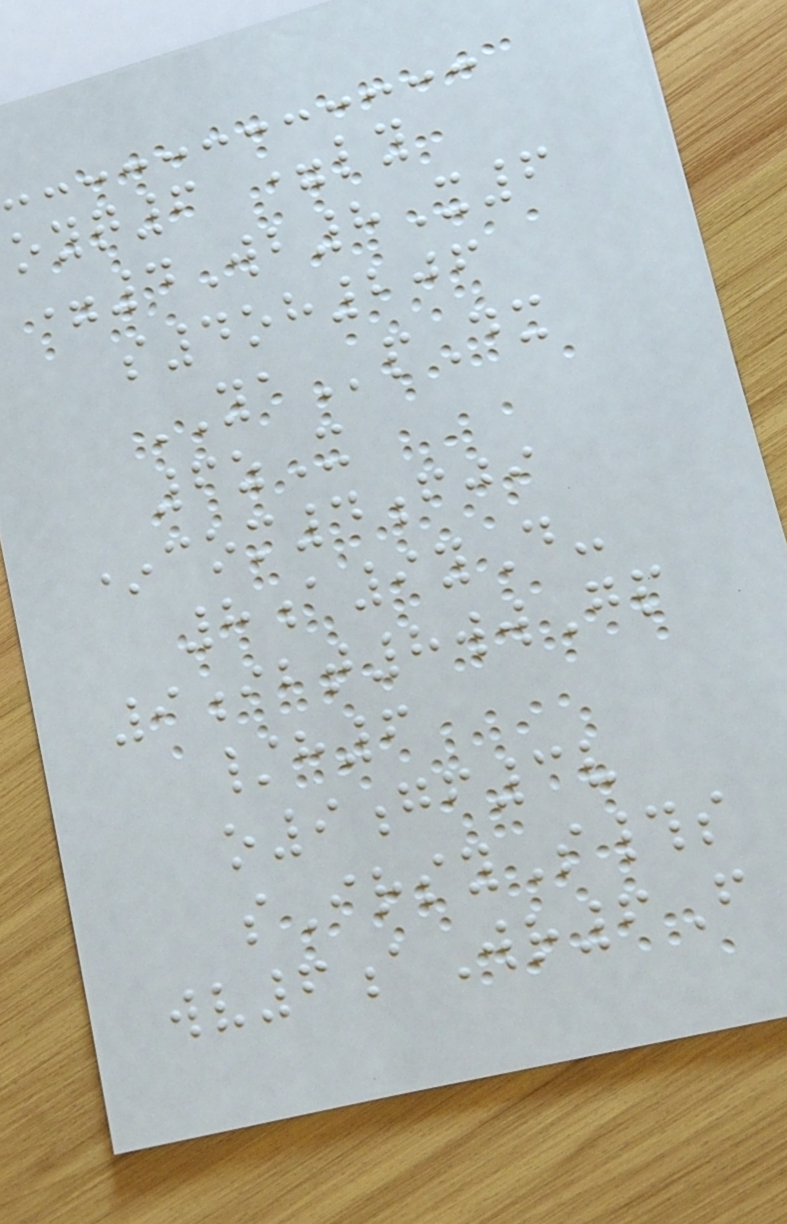oyq6 =ly
=4Wb8X6
s4oh206
YApDx
6zX
*com4fji
8a9yD-
9ibt8wwGp
/h6
o9gf3v
sIrsyS#s
wv6aWr6F
